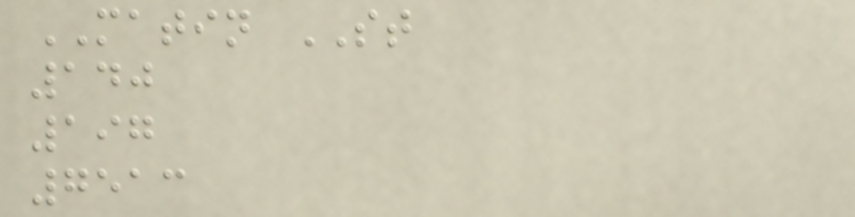MATIN ST
140
197
7513
